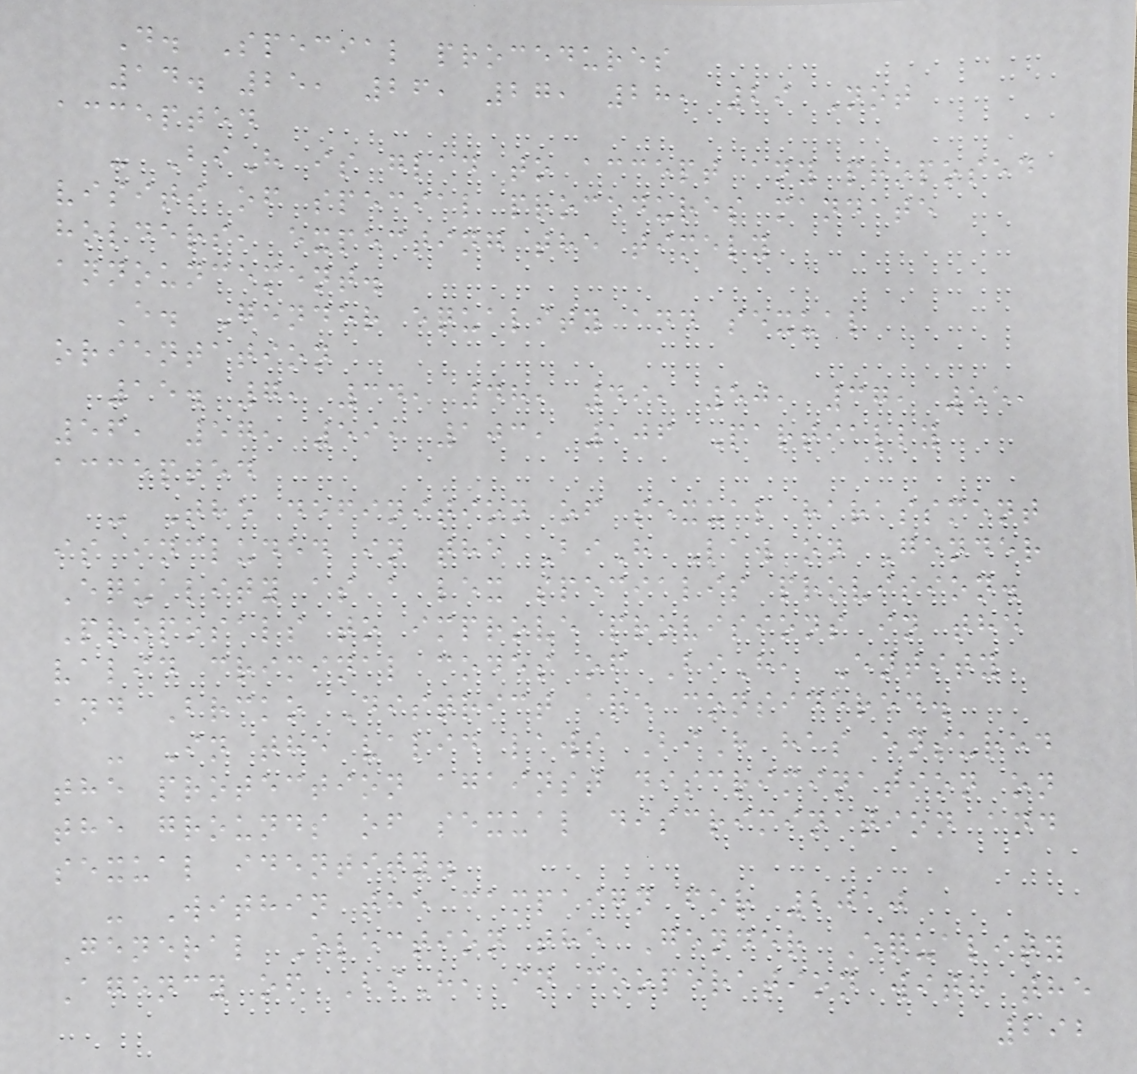D. Special procedures
14. 25, 26, 27, 28, 29 Not
accepted
- BiH is glad to accept any proposed
visits of special procedures mandate
holders, expecting the timely
announcement.
E. Gender equality and sexual
orientation
15. 7, 34, 48, 49, 50, 37, 55,
56, 57, 59, 103, 106 Partially
accepted
- The definition of sexual harassment
is included in the BiH Law on Gender
Equality as a lex specialis provision.
Proposals to improve provisions in the
valid criminal codes of BiH, Entity
and Brcko District are considered.
- In the valid laws BiH has ensured
the protection against discrimination on
the grounds of sexual discrimination and
sexual identity.
- Within the campaign for 2010
General Election the Gender Equality
Agency of BiH, in cooperation with the
292
